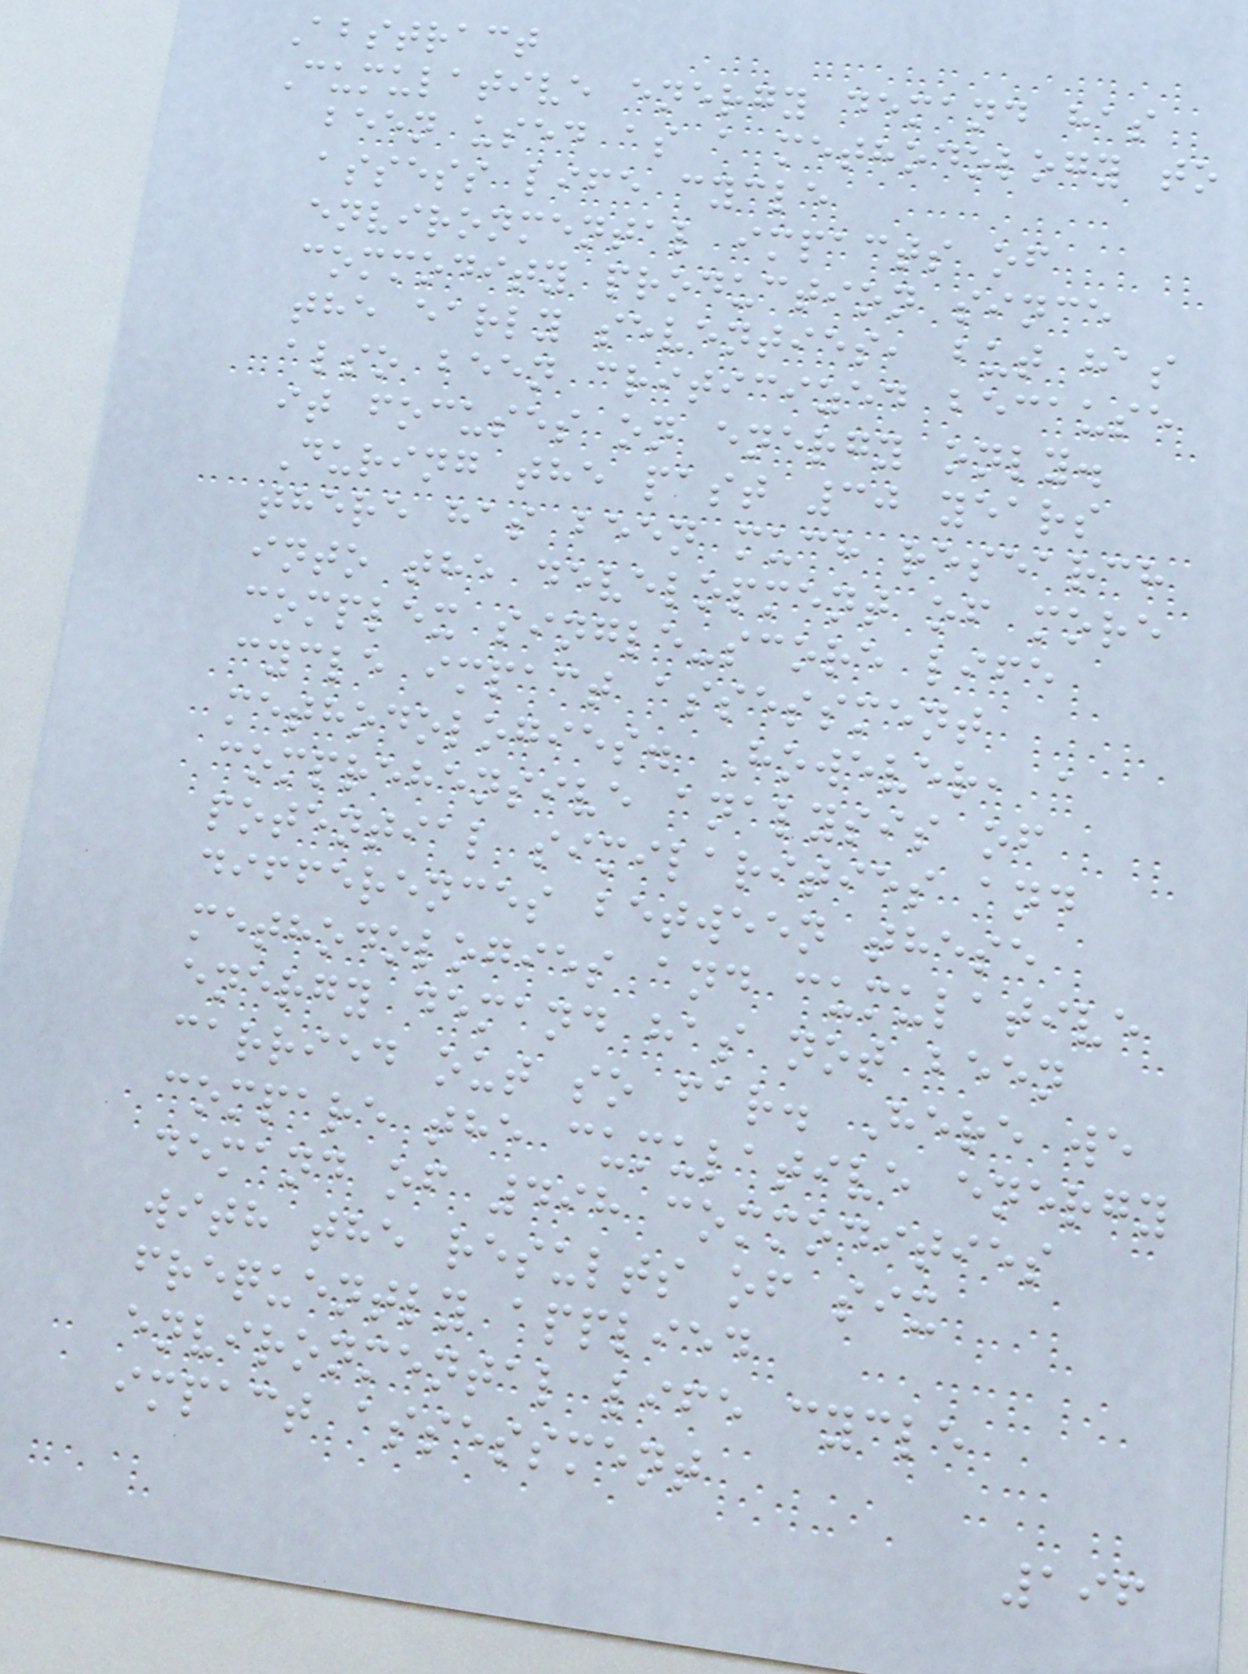Abstract
Cumulative energy demand has
been used as a methodology to
assess life cycle
environmental impacts of
commodity production since
the early seventies, but has
also been criticized because
it focuses on energy only.
During the past 30 years
there has been much research
into the development of more
complex single-score life
cycle impact assessment
methodologies. However, a
comprehensive analysis of
potential similarities and
differences between these
methodologies and cumulative
energy demand has not been
carried out so far. Here we
compare the cumulative energy
demand of 498 commodities
with the results of six
frequently applied
environmental life cycle
impact assessment
196
